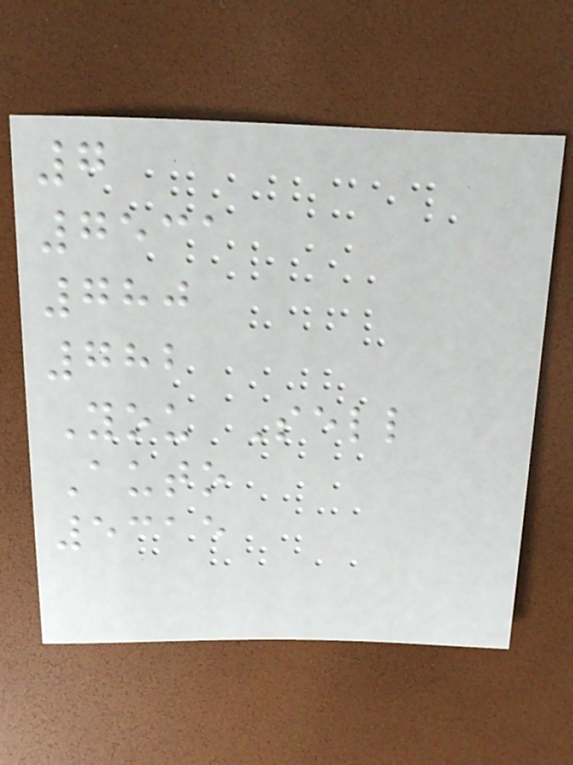7
7531
780
782
You Sell
Auto
5315
